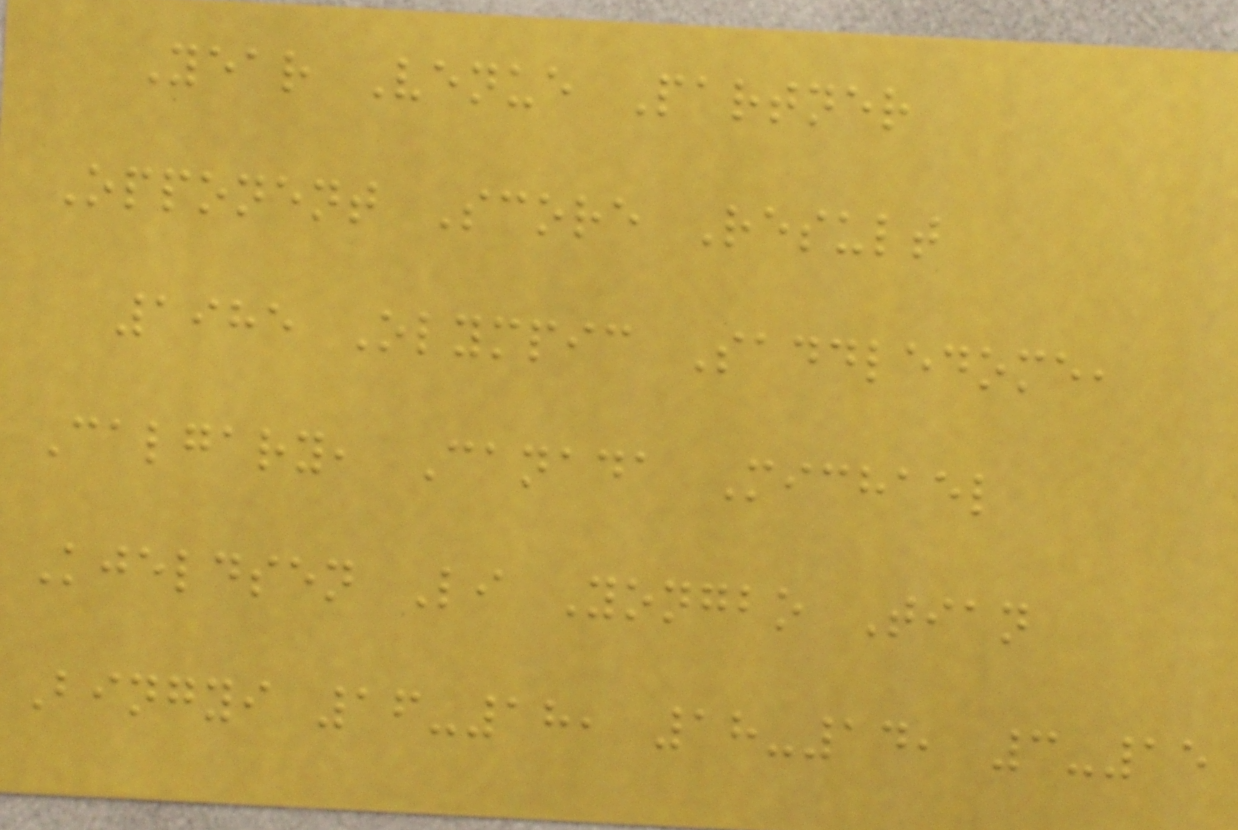Year Venue Partner
Opponent Score Result
1985 Olympic Saddledome,
Calgary, Canada Michael
Kjeldsen Li Yongbo Tian
Bingyi 16-18, 18-14, 3-15
